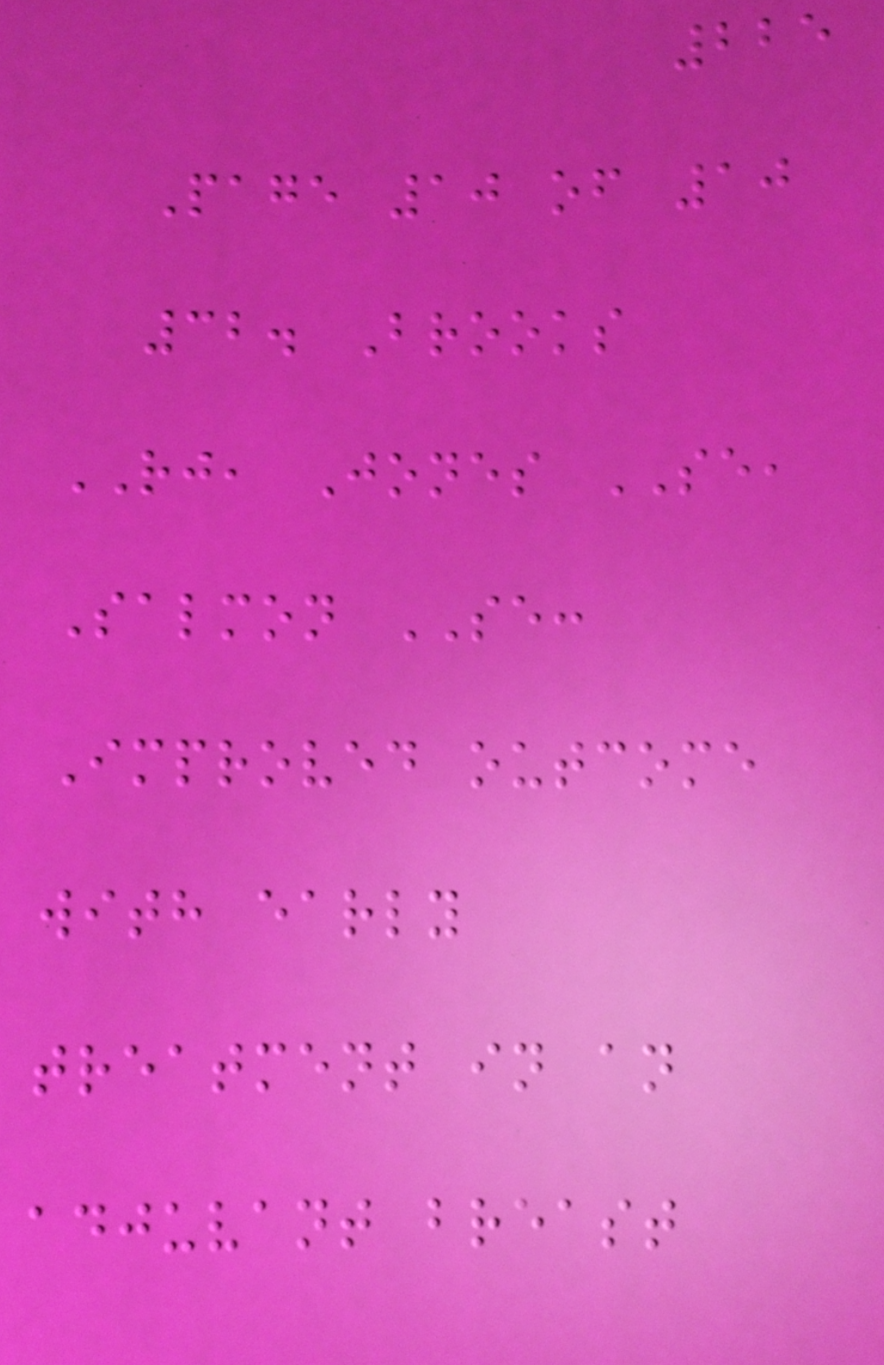225
Page 10 of 10
32. Brooks
RJ, Jones SE,
Salmon SE:
Improved outcome
with early
treatment in an
adjuvant breast
